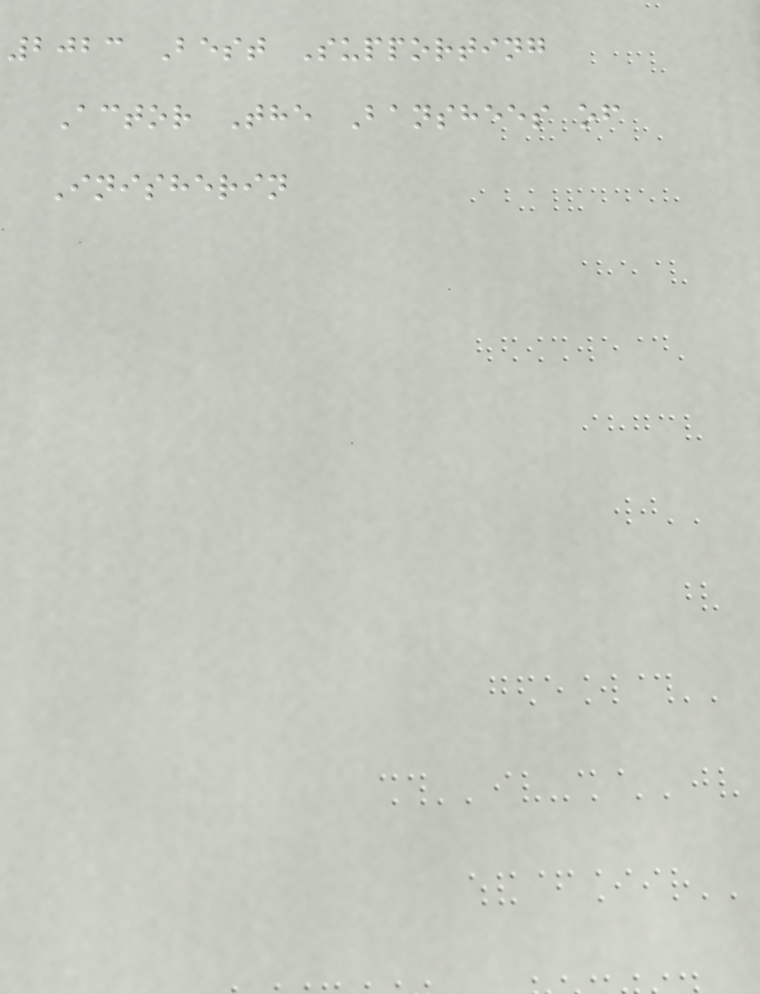2023 Best Supporting
Actor The Banshees of
Inisherin
